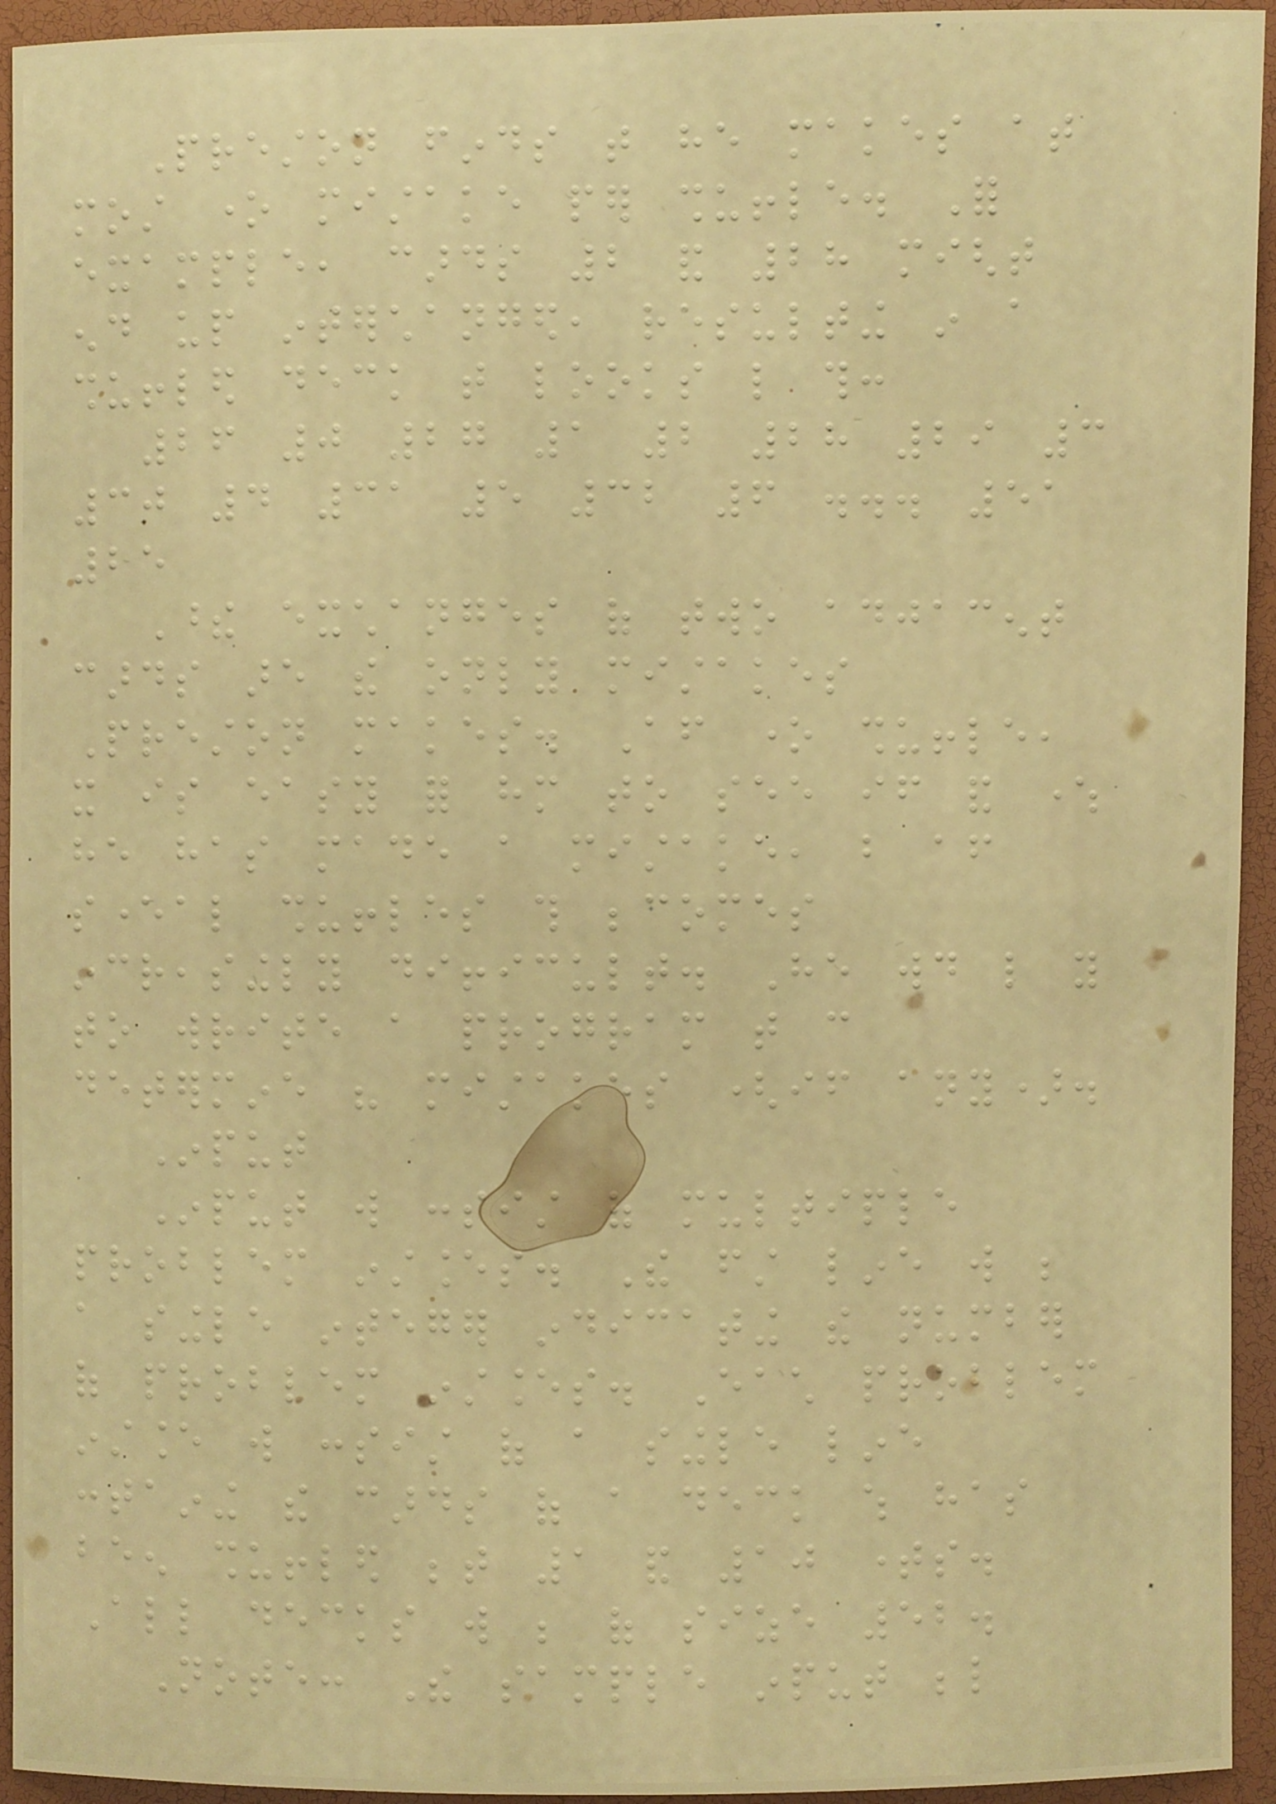Preston finds that he makes at
most one mistake per shuffle. For
example, cards 2 and 28 might
end up interchanged, resulting in a
shuffled deck that looks like this:
26 0 27 1 2 28 29 3
30 4 31 5 32 6 ... 51
25
These exchanges of two adjacent
cards are the only mistakes
Preston makes. After one shuffle,
it is easy for him to see if and where
he has made a mistake, but after
several shuffles this becomes
increasingly difficult. He would like you
to write a program that can
determine his mistakes (if any).
Input
Input will consist of multiple
problem instances. The first line will be
a single integer indicating the number
of problem instances. Each problem
instance will consist of a single line
containing the cards of a deck which has
been shuffled between 1 and 10 times.
All decks will be of size 52.
Note: The sample input below
